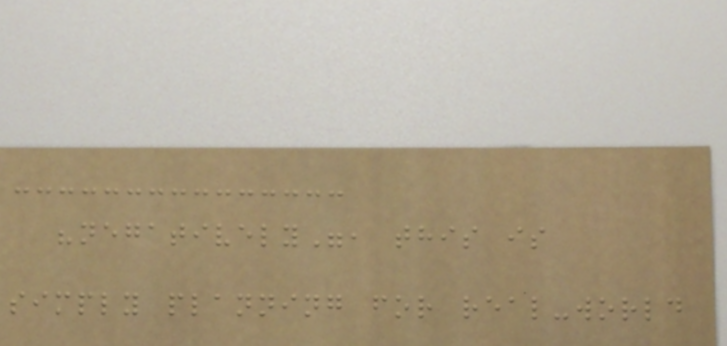"negatively", this is
simply planning for real-world
